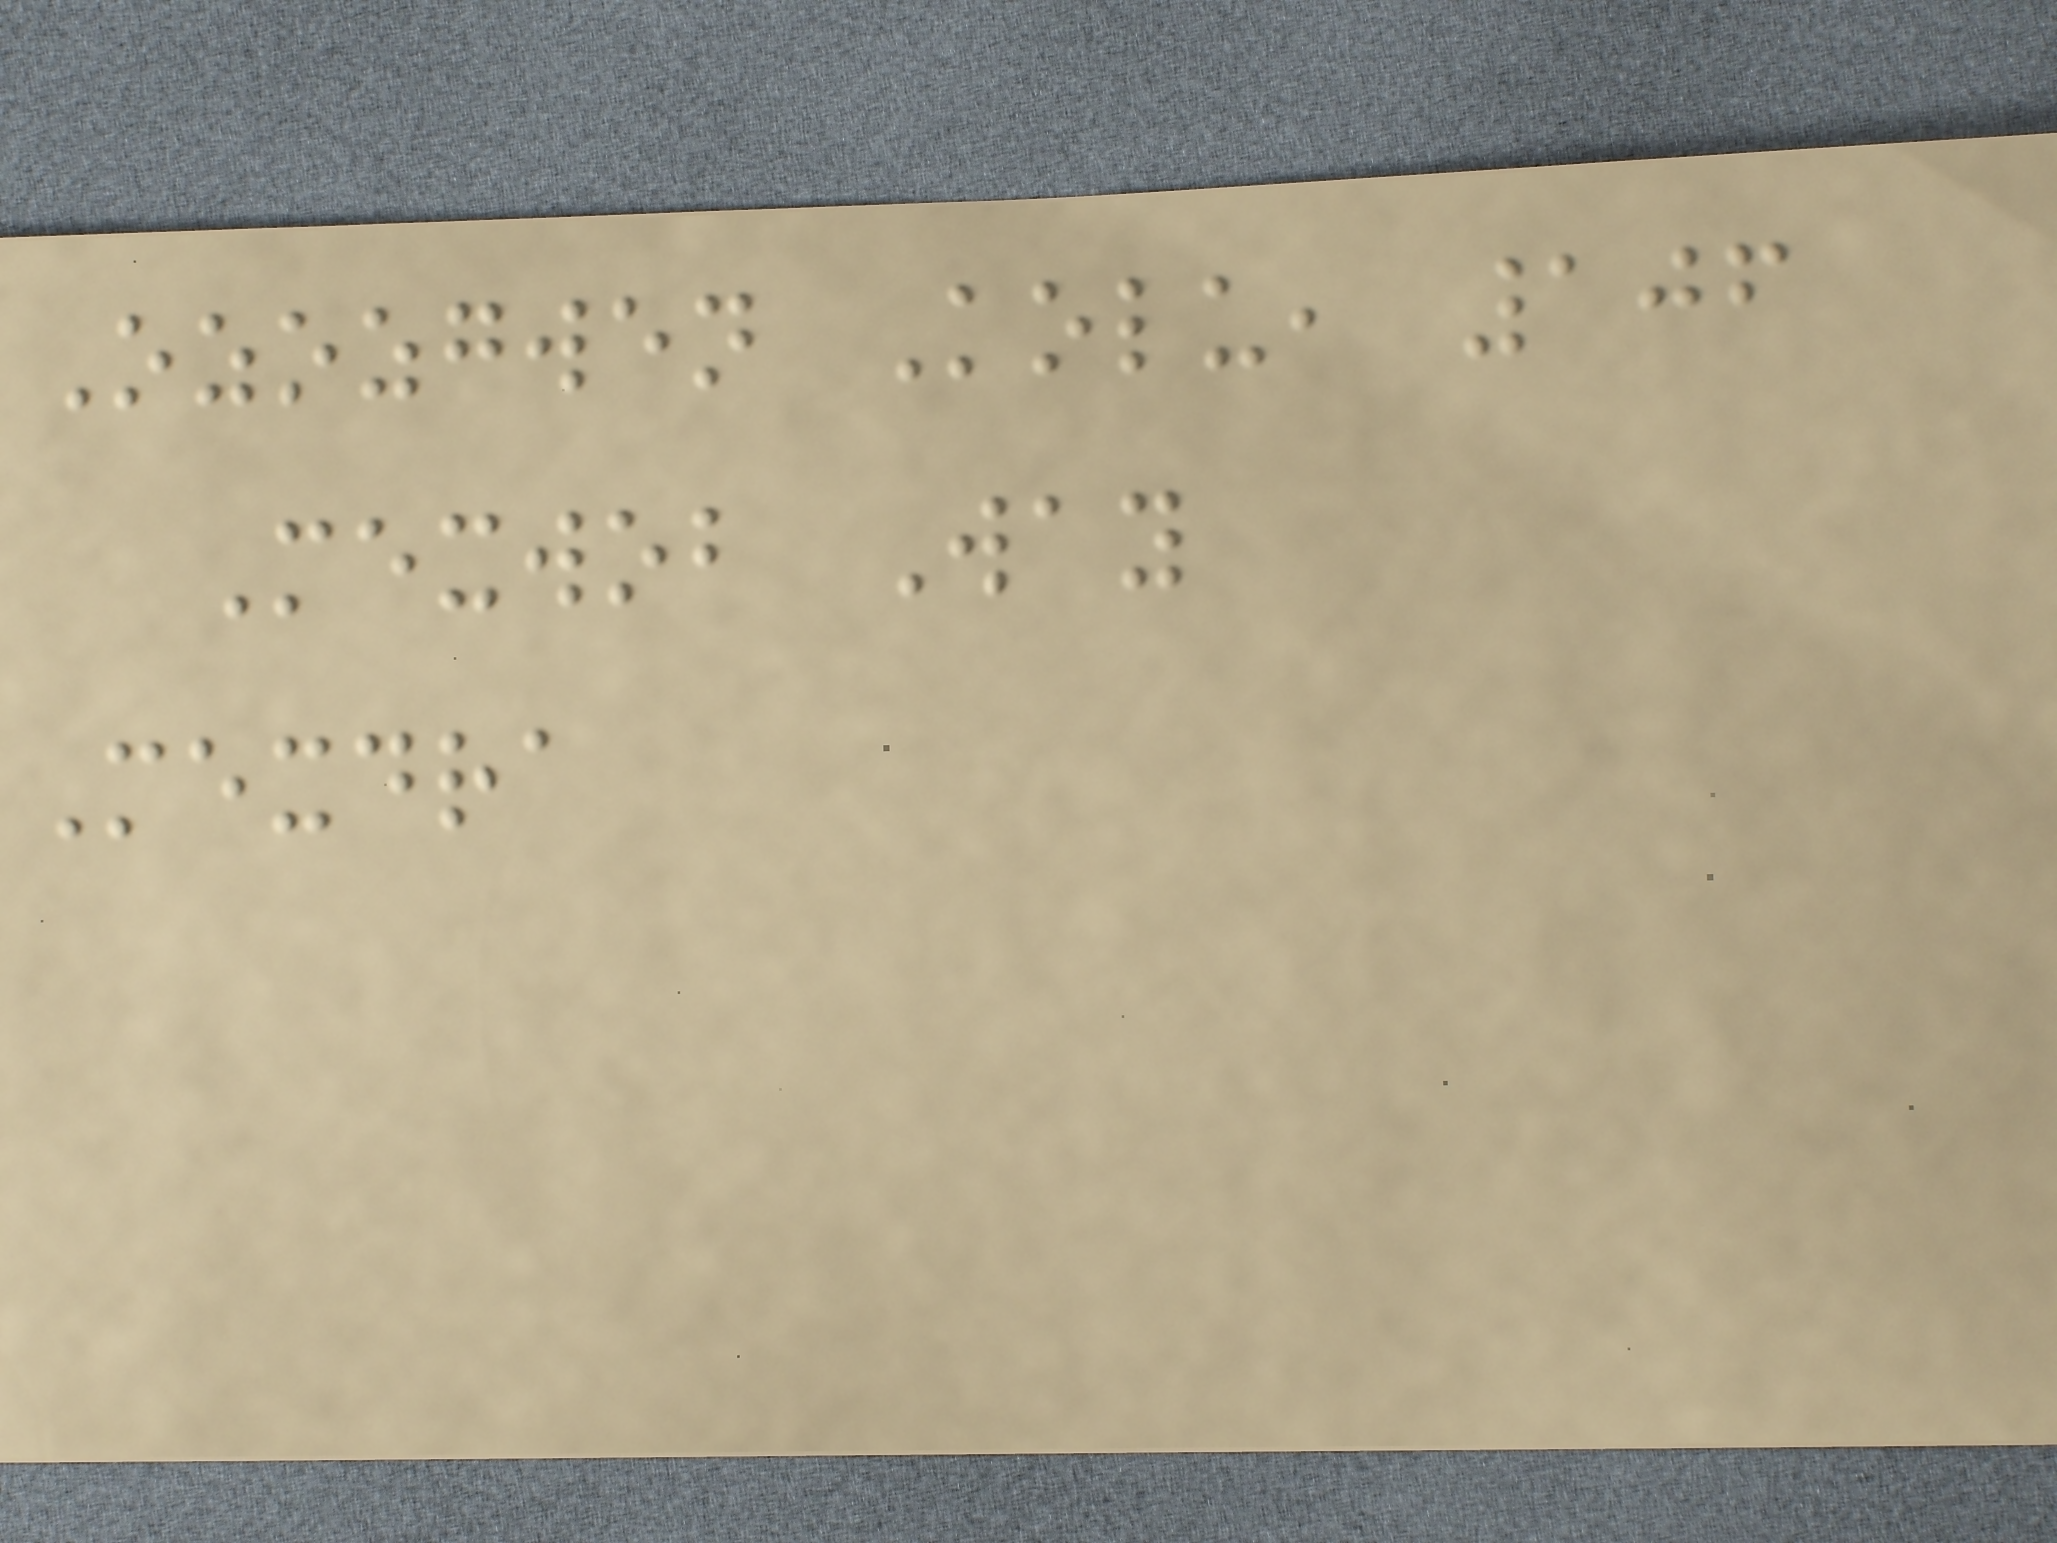Ozozgwen Kolu, 106
Mexwob Way
Mexdra
